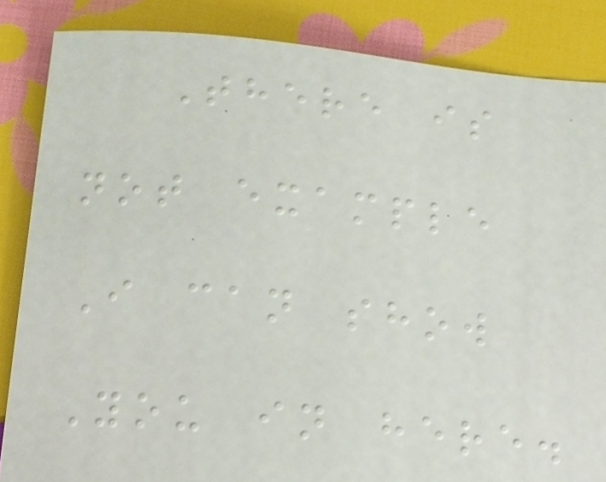There is
not example
I can show
You in here.
